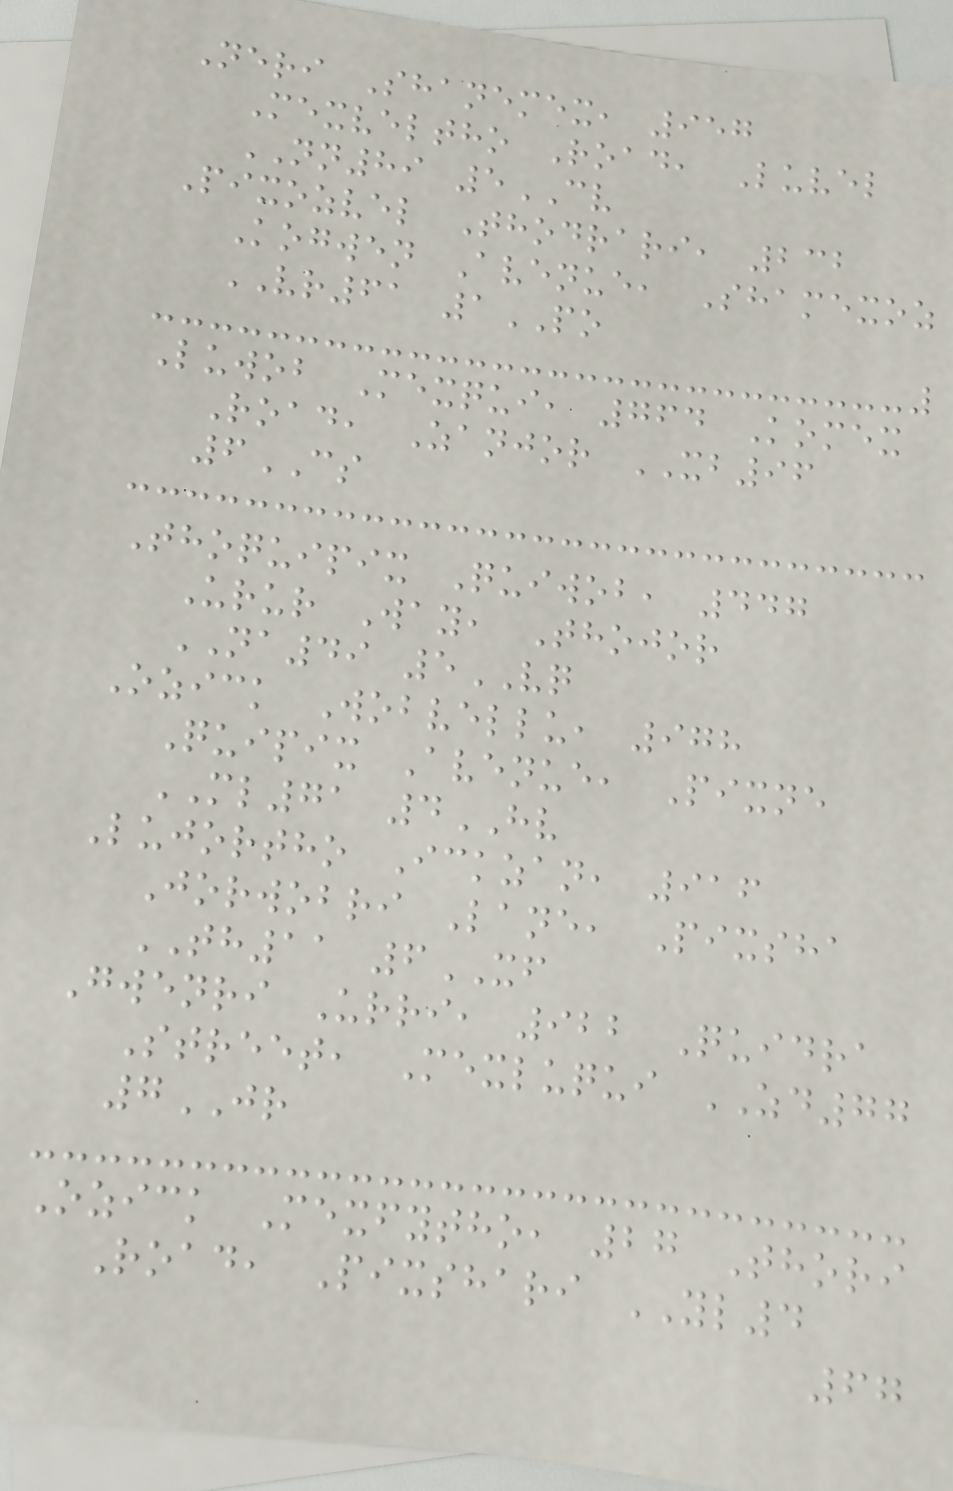Neri Shanemex, 957
Mexveltho Road, Luvel
NN89 5CV
Pixozvel Thodrari, 232
Kogwen Avenue, Shamexoz
VR61 1PO
Luwob Mexqui, 764 Komex
Road, Zanjor XB96
6CS
Thoquipix Quiwob, 447
Urur Way, Thojor
NA49 5VQ
Ozick Wobvellu, 978
Quipix Avenue, Pixne
ML71 4HV
Lujortho Ickzan, 916
Jorwobri Lane, Pixsha
TH11 6XF
Gwenri Urri, 922 Quidra
Street, Mexluqui ZD77
7JR
Ozick Mexfytho, 27 Thori
Road, Pixshari YL4
67
